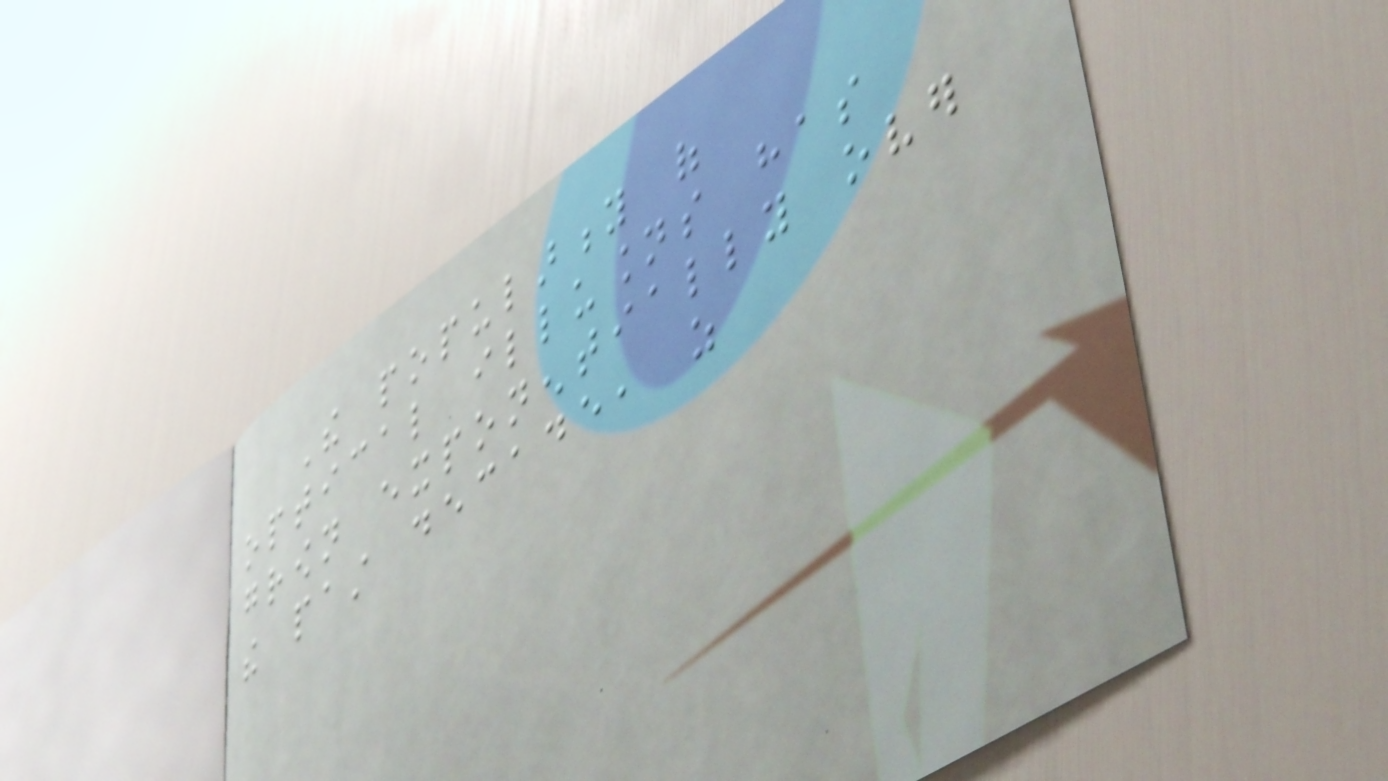The popularity of
optical illusions has
grown exponentially over
the past decade, as
